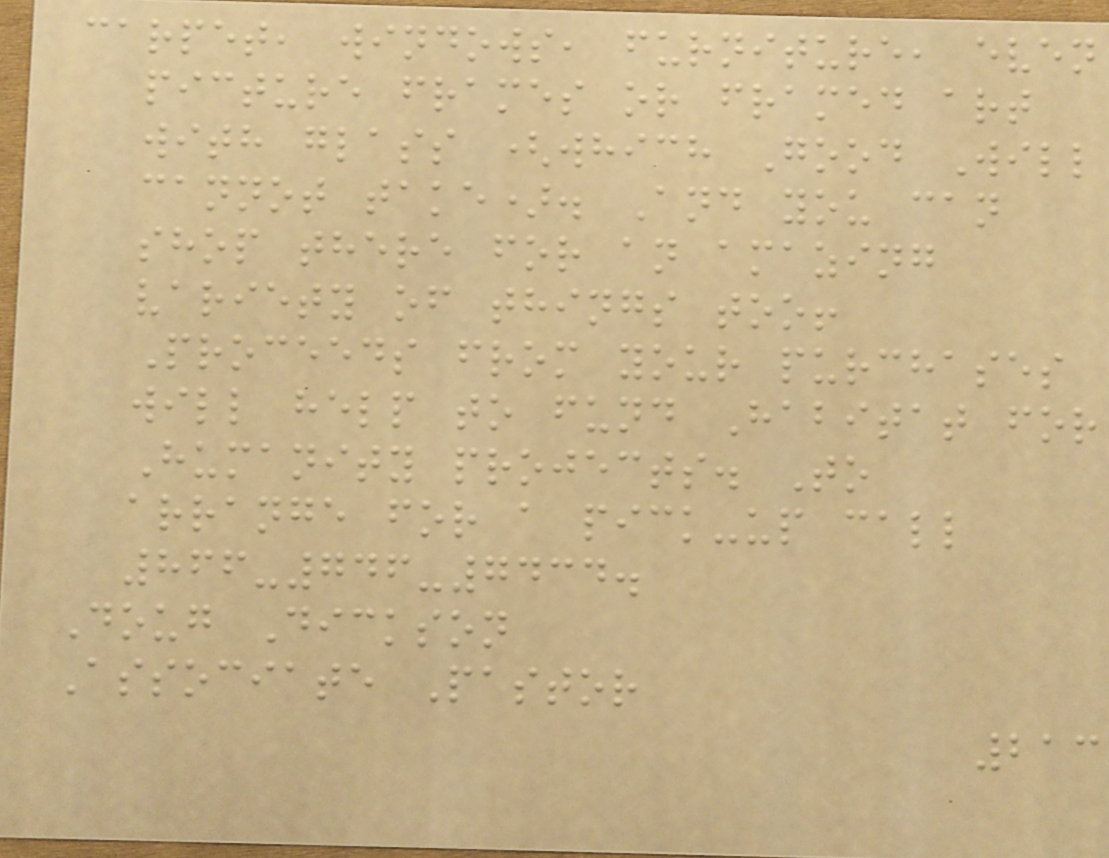carpet, windows, furniture, even
picture frames or framed art
with glass (which Good Will
cannot take). And you can
shop there for an amazing
variety of things too!
Proceeds from your purchases
will help to fund Habitat for
Humanity projects. To
arrange for a pick-up call
866-746-7434.
Doug Dickson
Associate Pastor
213
